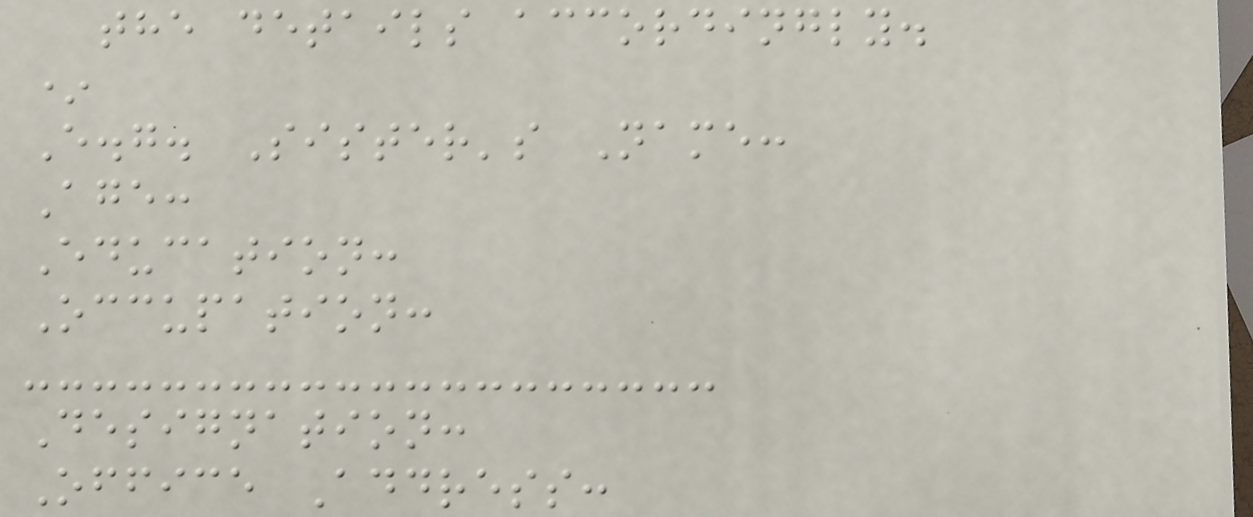the details accordingly.
*
E.g. Sister's Name:
Age:
Education:
Occupation:
Designation:
Office Address:
